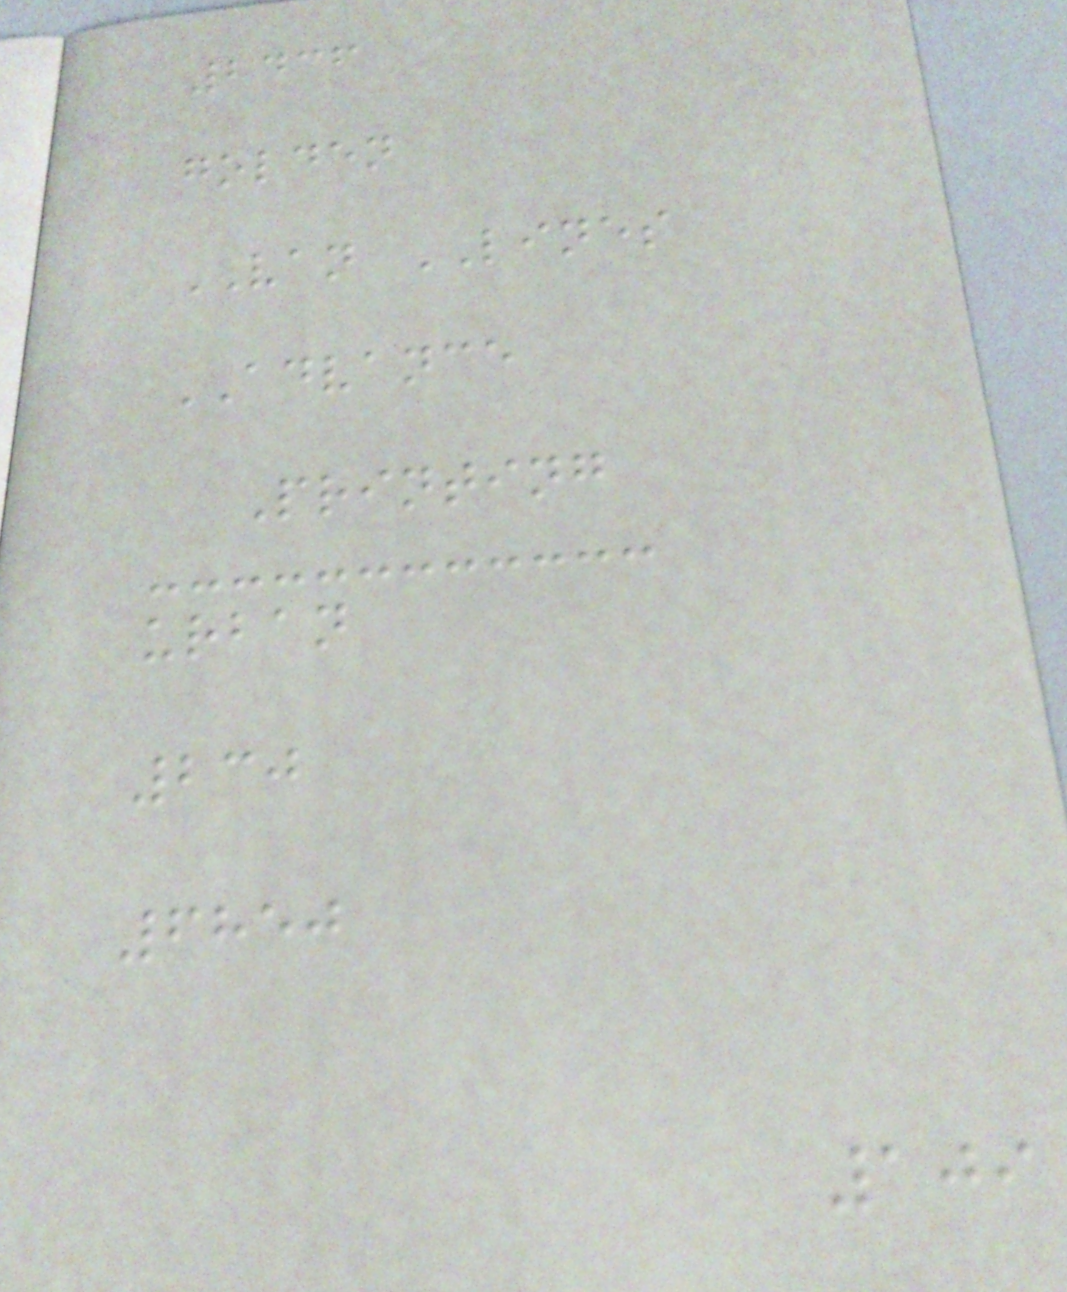2436
golden
VAN LINES
ADVANCE
Printing
urban
230
6850
109
